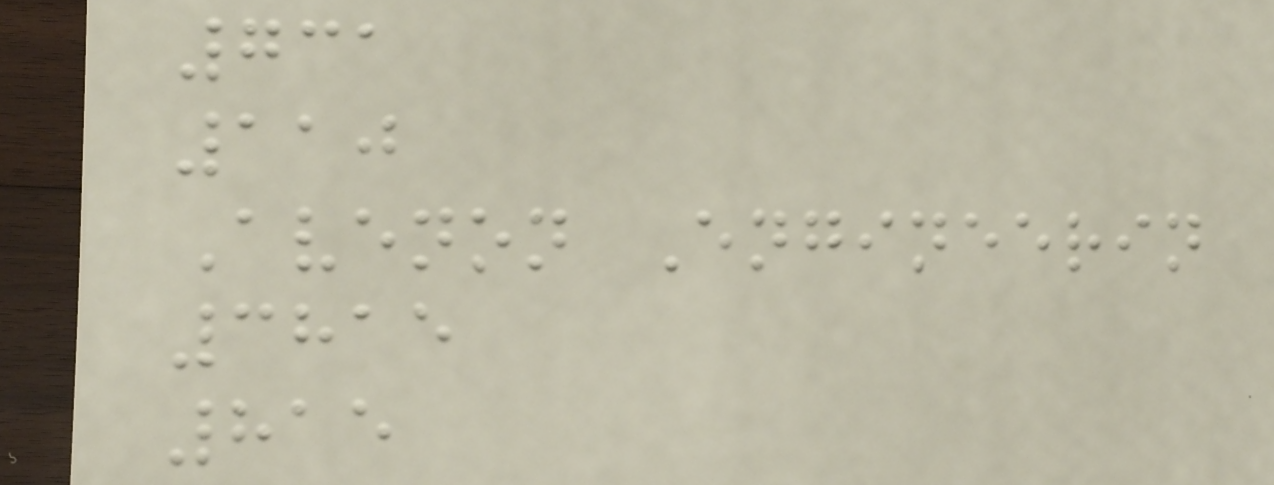731
110
Avenon Engineerin
3815
815
